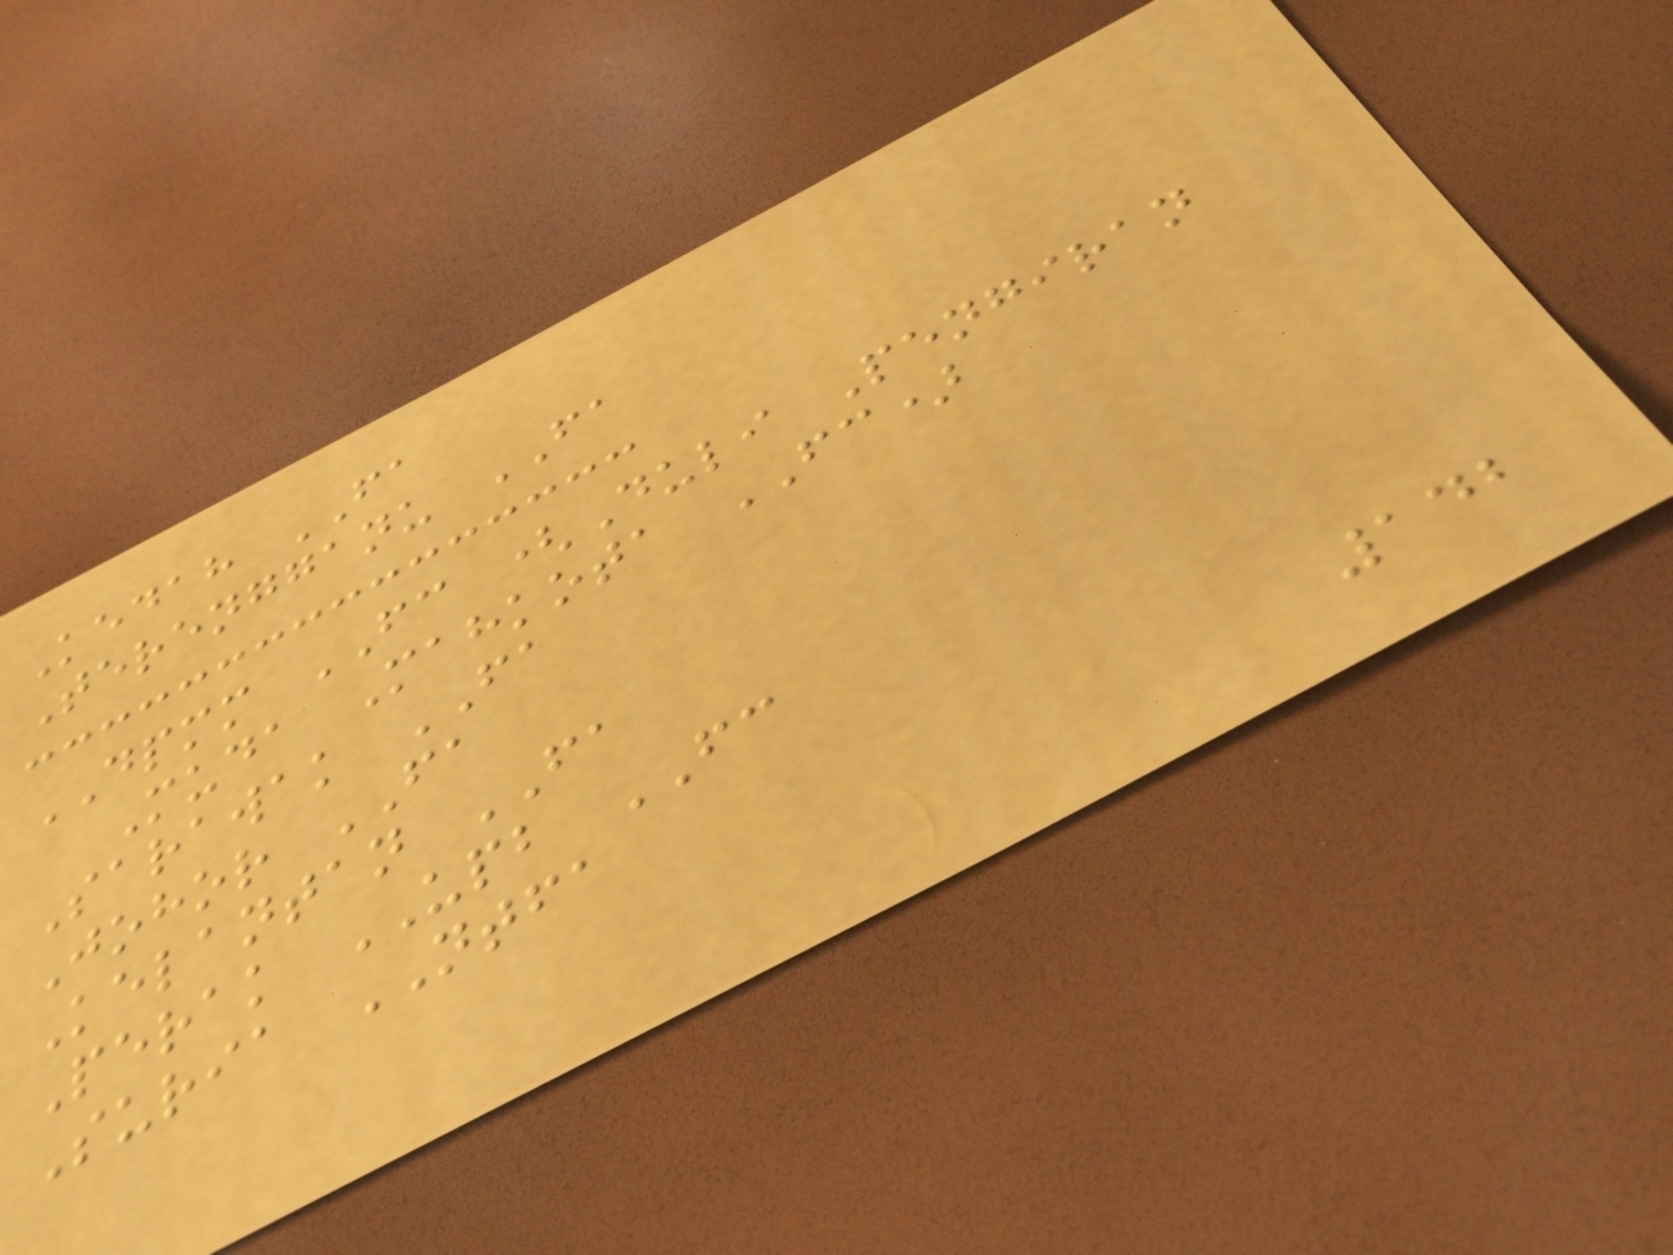Kedah FA
Terengganu FA
DPMM FC (Duli Pengiran
Muda Mahkota FC)
Sarawak FA
Johor FA
Kelantan FA
Perak UPB FC
Suria NTFA
142
